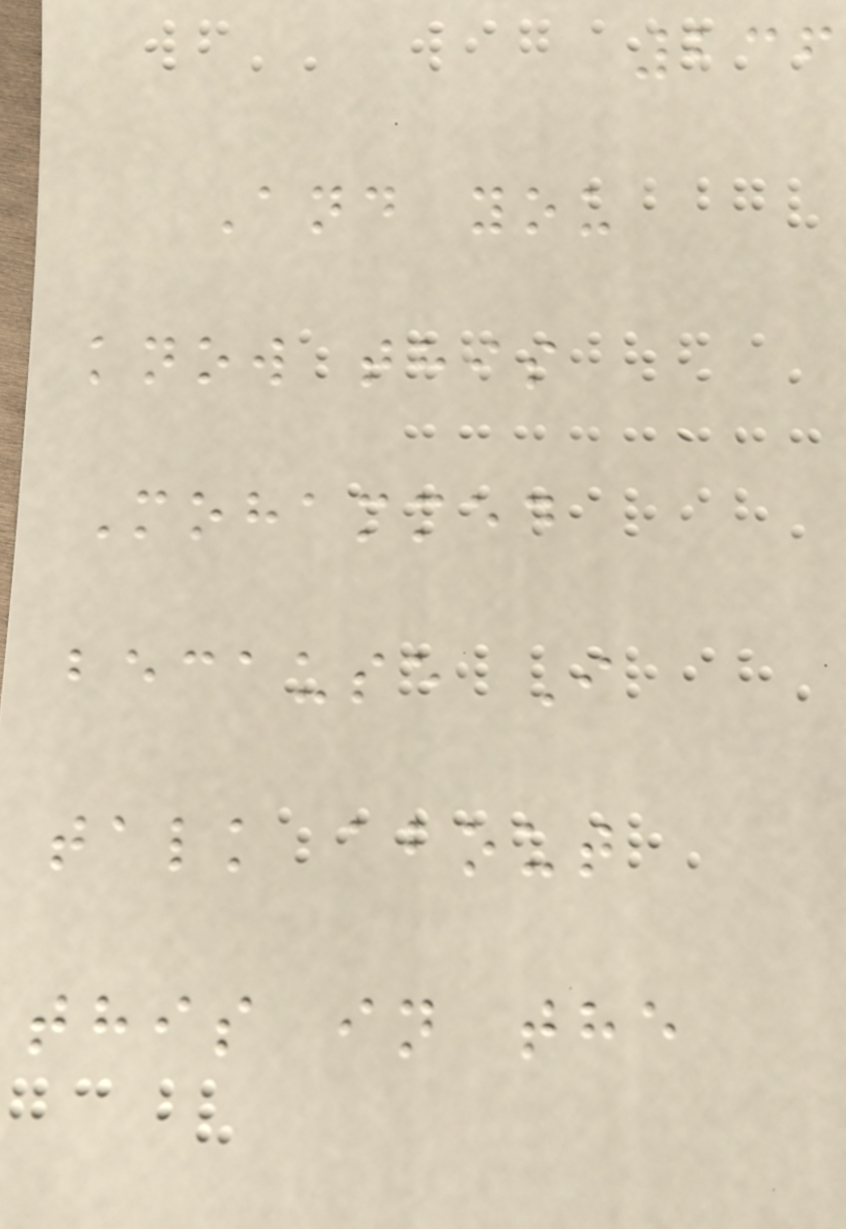236
And you
know this
Mohammed
because I
talk about
this in the
